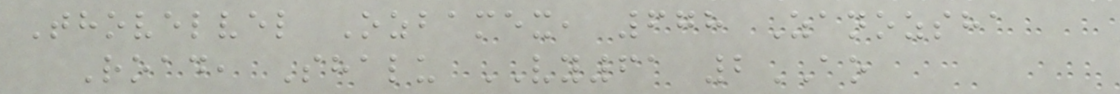Thovelvel Ozbamex, 678 Zanozsha
Road, Shalu VY61 2AO
